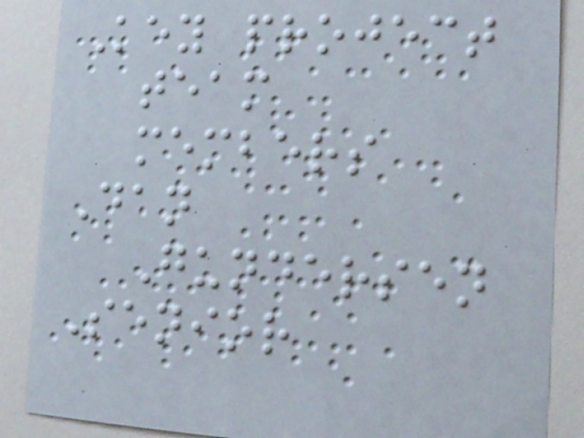Key project
team
members
Dan
Gundersen
Senior
